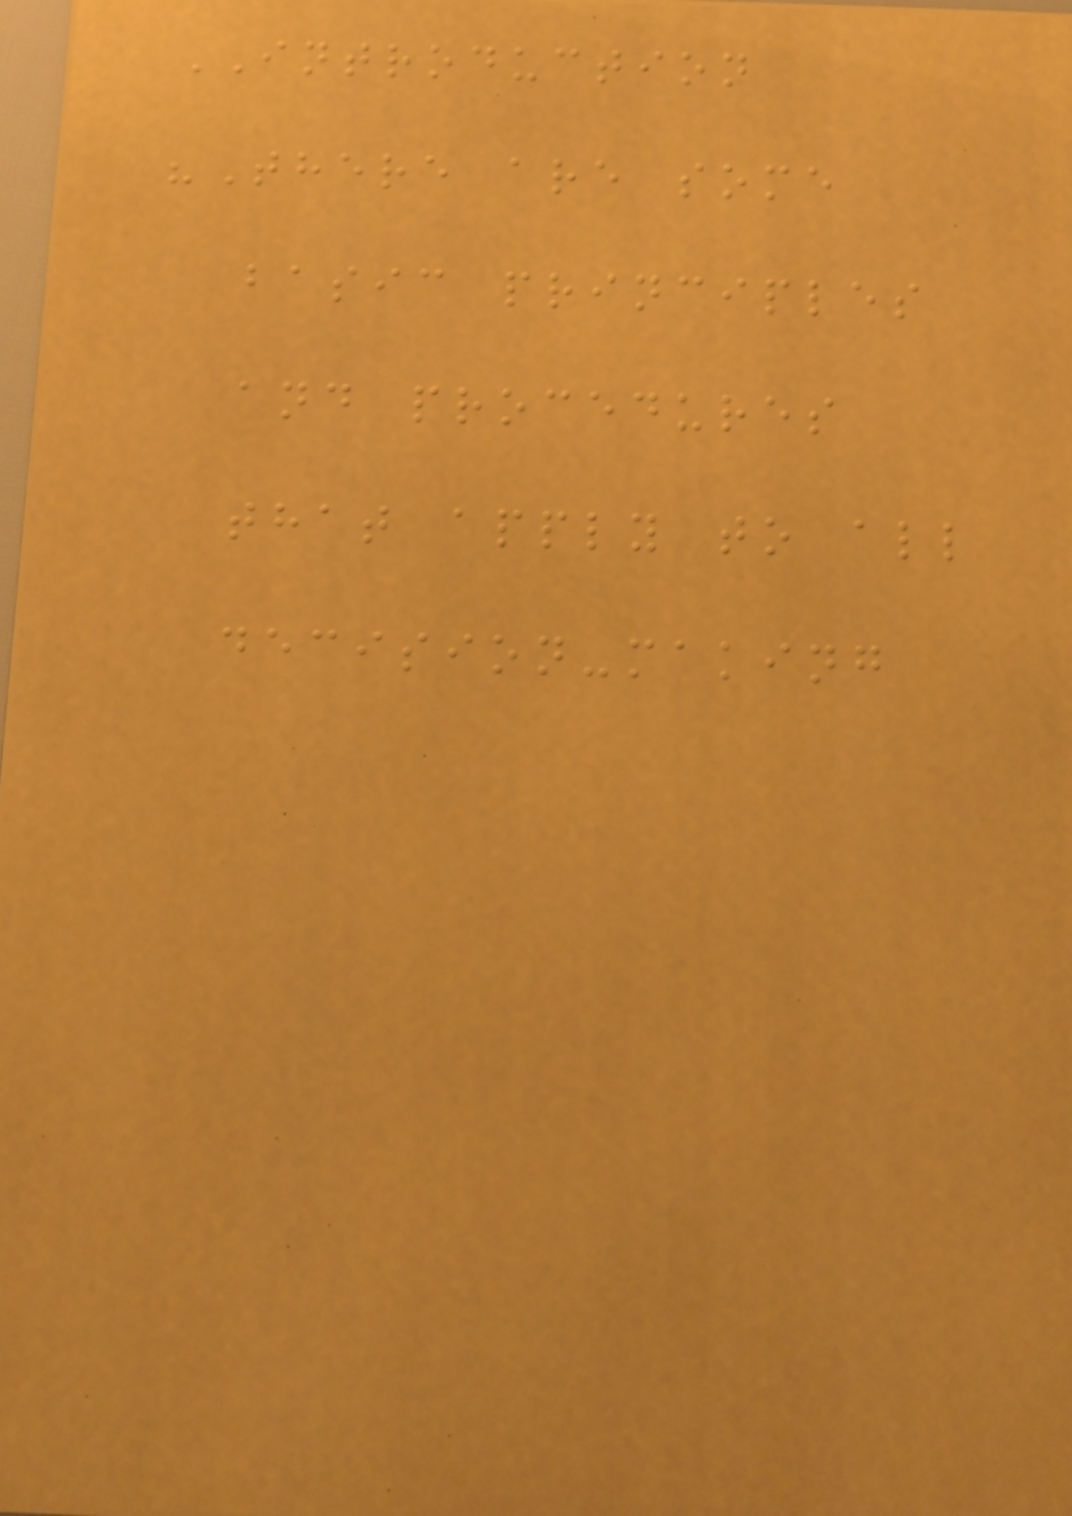INTRODUCTION
"There are some
basic principles
and procedures
that apply to all
decision-making
